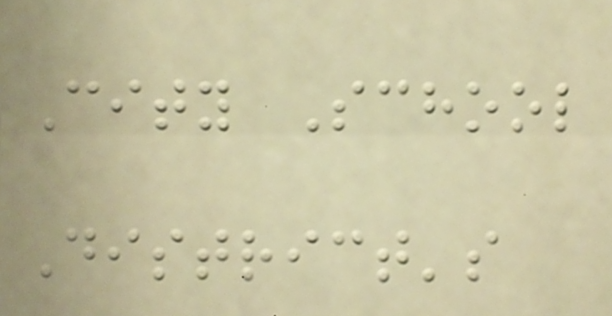City School
District's
